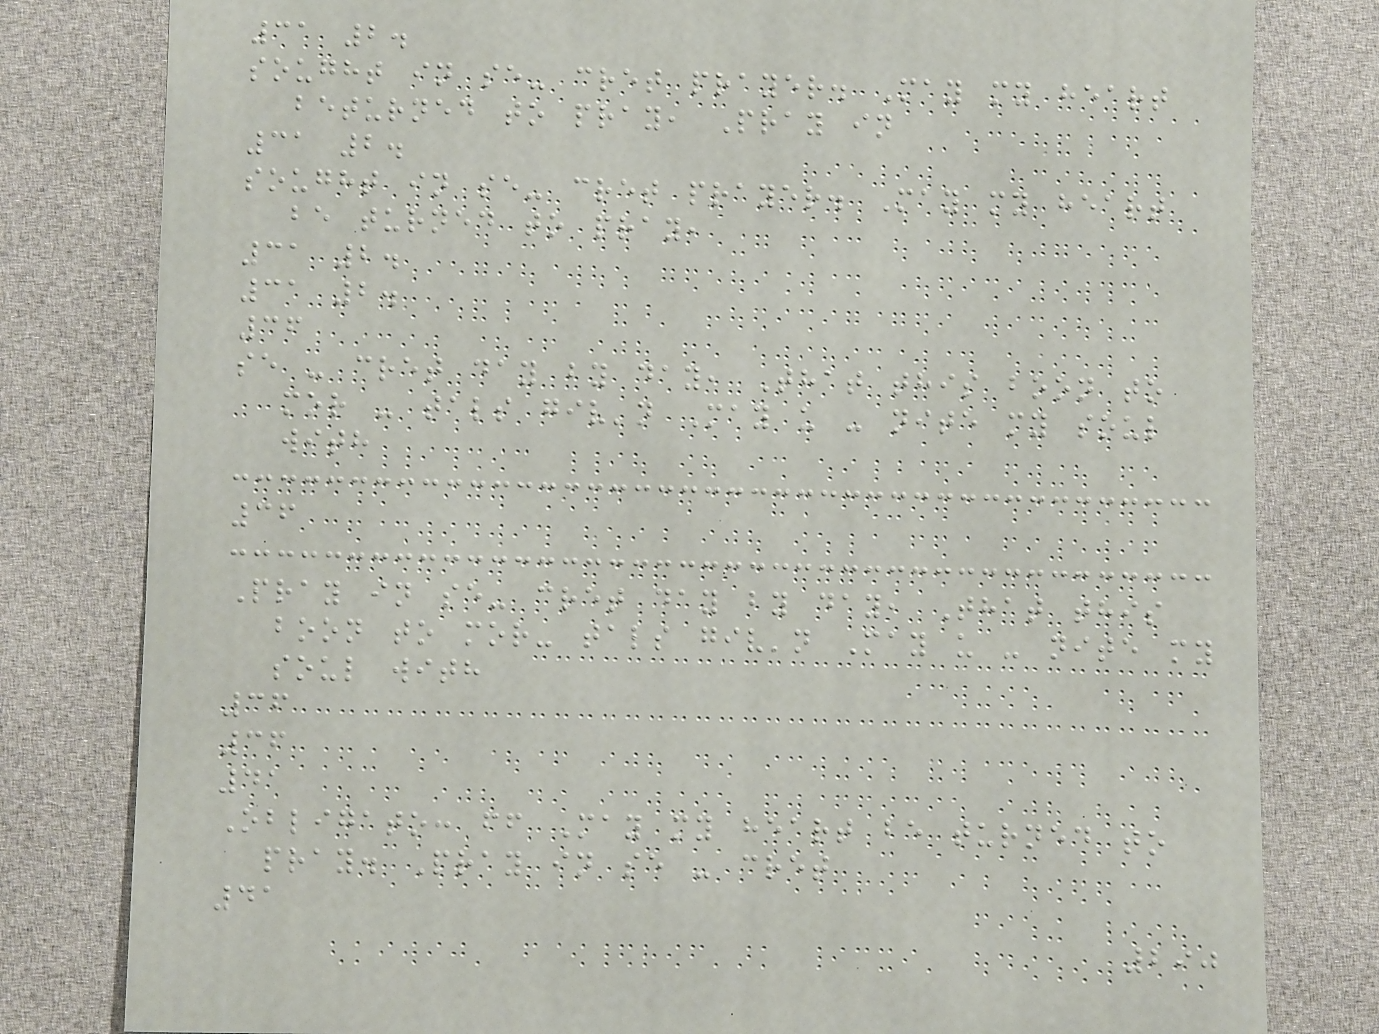31 2.
sought in se- cret prayer. May my heart
beturned to pray, Pray in
31 2.
sought in se- cret prayer. May my heart
be turned to pray,
31 2.
31 2.
36
se - cret day by day, That this boon to
mor - tals giv'n May u - nite my soul
with
36
Pray in se- cret day by day, That this
boon to mor- tals giv'n May u - nite my
soul with
36
36
41
Obligato: ff May my heart be turned to
pray. Pray in se - cret
41
290
